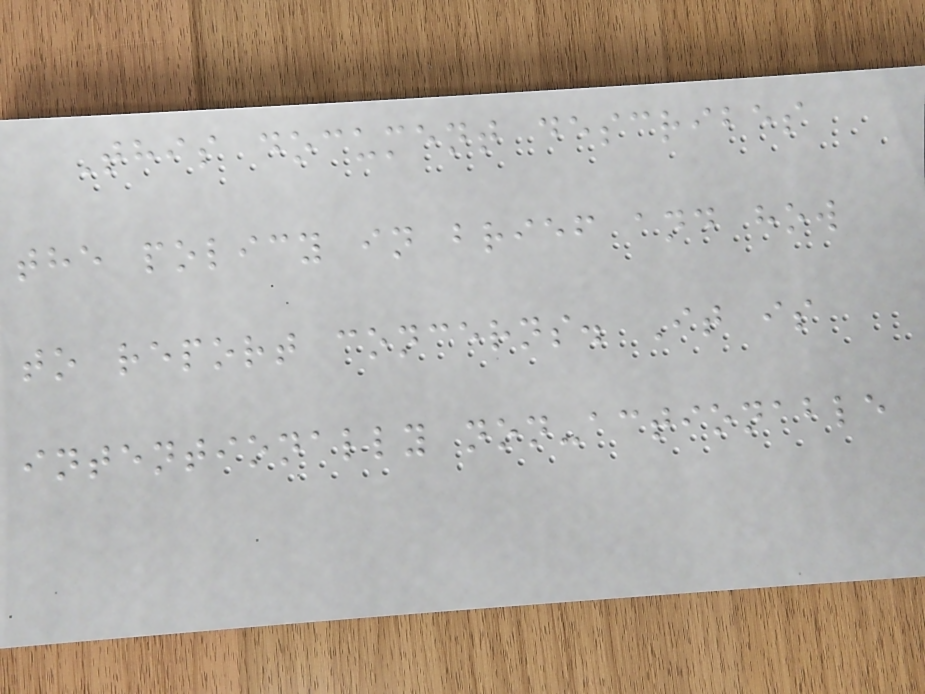This document describes
the policy in brief and how
to report concerns. It is
intentionally non-actionable
